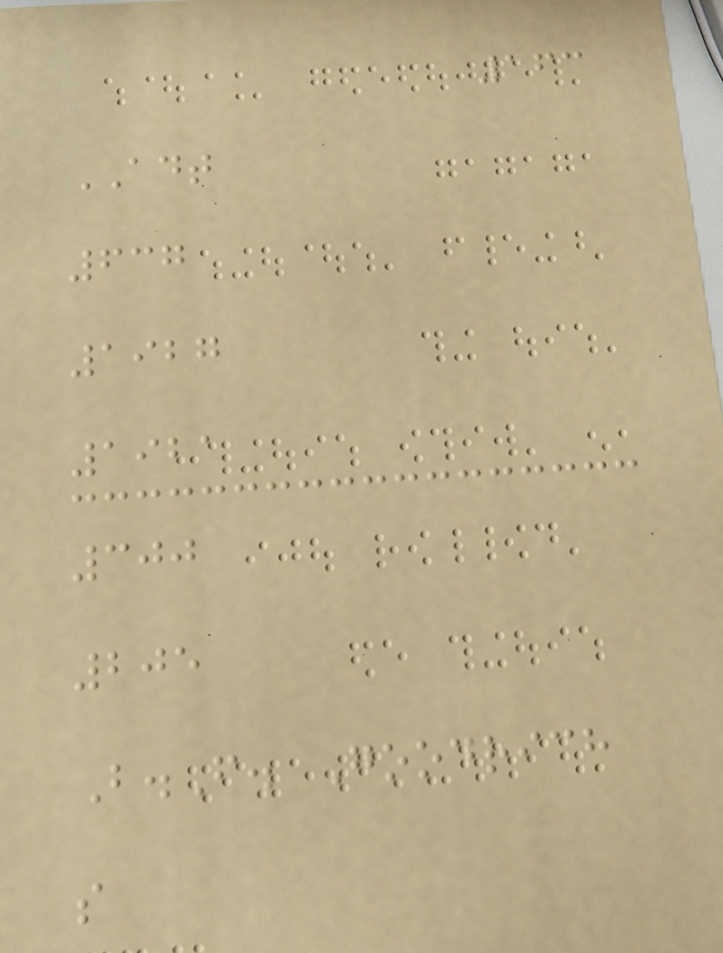163
ADT
637
1927
1921
300
205
B.F. Goodrich
s
